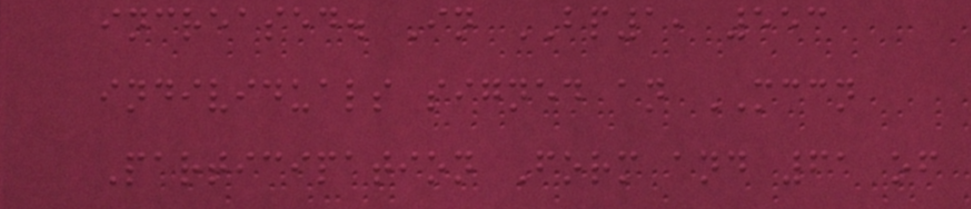increased. In BP1, 553
individuals signed an MCCN
Participation Form and 61 of
